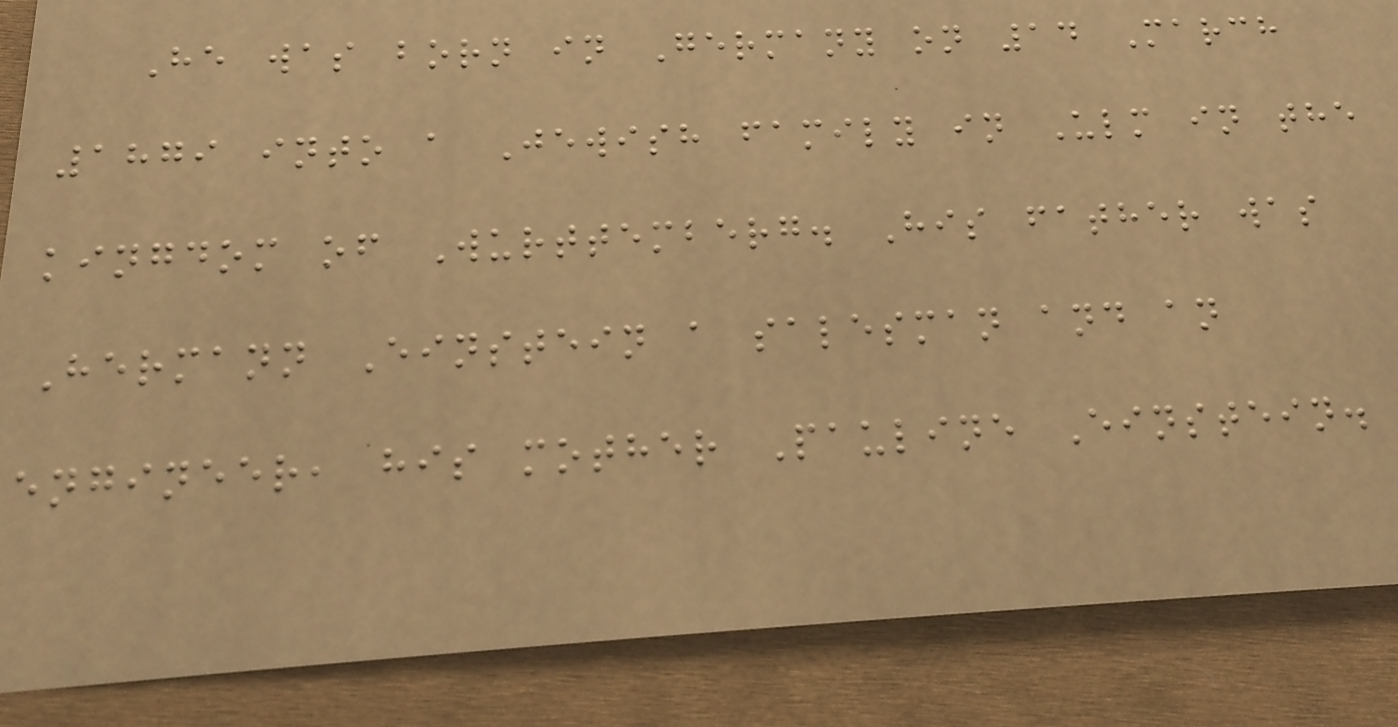He was born in Germany on 14 March
1879 into a Jewish family in Ulm in the
kingdom of Wurttemberg. His father was
Hermann Einstein a salesman and an
engineer, his mother Pauline Einstein.
